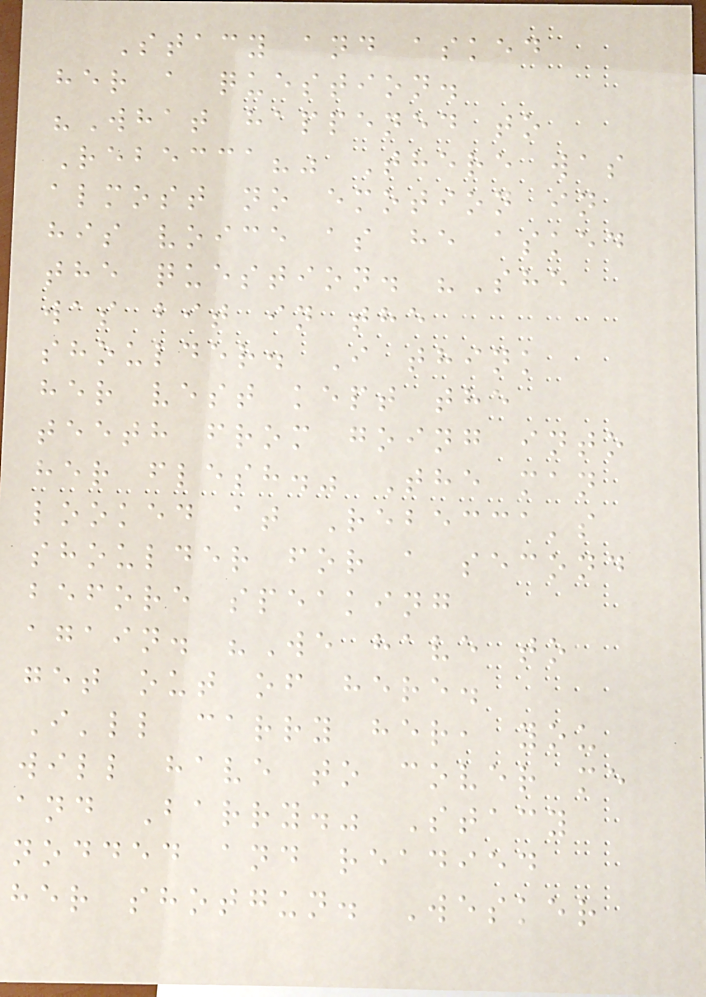Stacy and asked
her a question.
"What happened to
Rebecca?" There was
almost no emotion in
his voice as he asked
the question. "She
was bit in the
shoulder. I think
her vest kept the
teeth from going into
her flesh." The man
looked at Rebecca's
shoulder for a second
before speaking
again. "We have to
get out of here.
I'll carry her, you
will have to cover me
and Barry." Stacy
nodded and readied
her shotgun. Wesker
